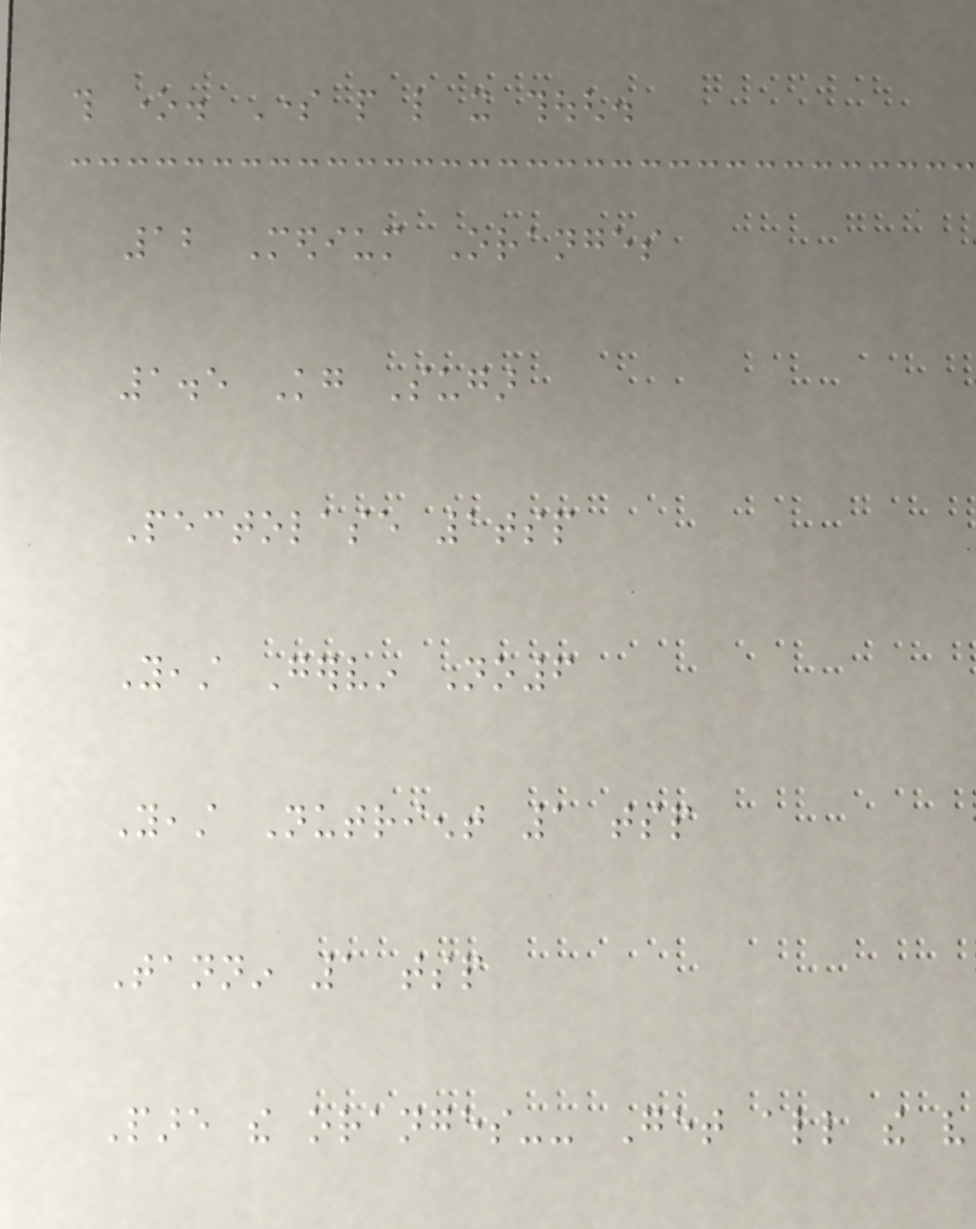this one. Some people like it though.
12 Medium Oranges
1.5 Kg Sugar
Pectolase 1tsp
Yeast Gervin No6
Yeast Nutrient 1 tsp
Tannin 1 tsp
Pare the oranges-- Get all the very
